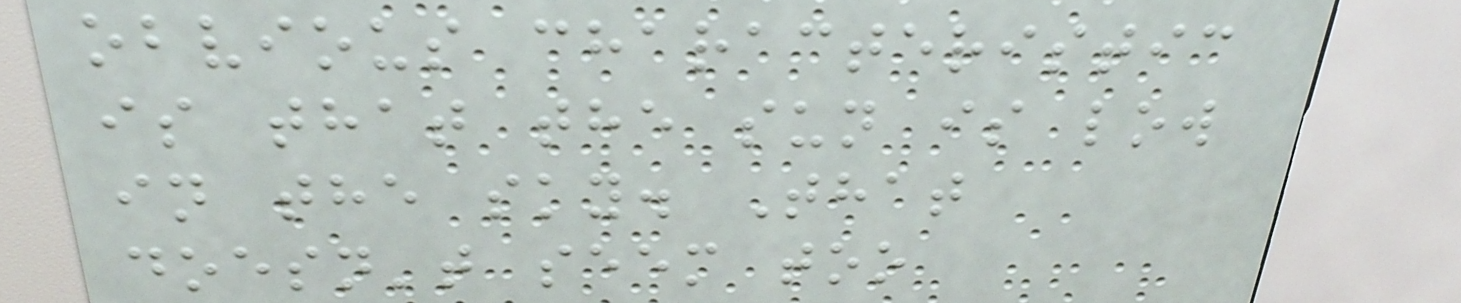obvious characteristic
is that the sun is low
in the sky. That
doesn't seem too
